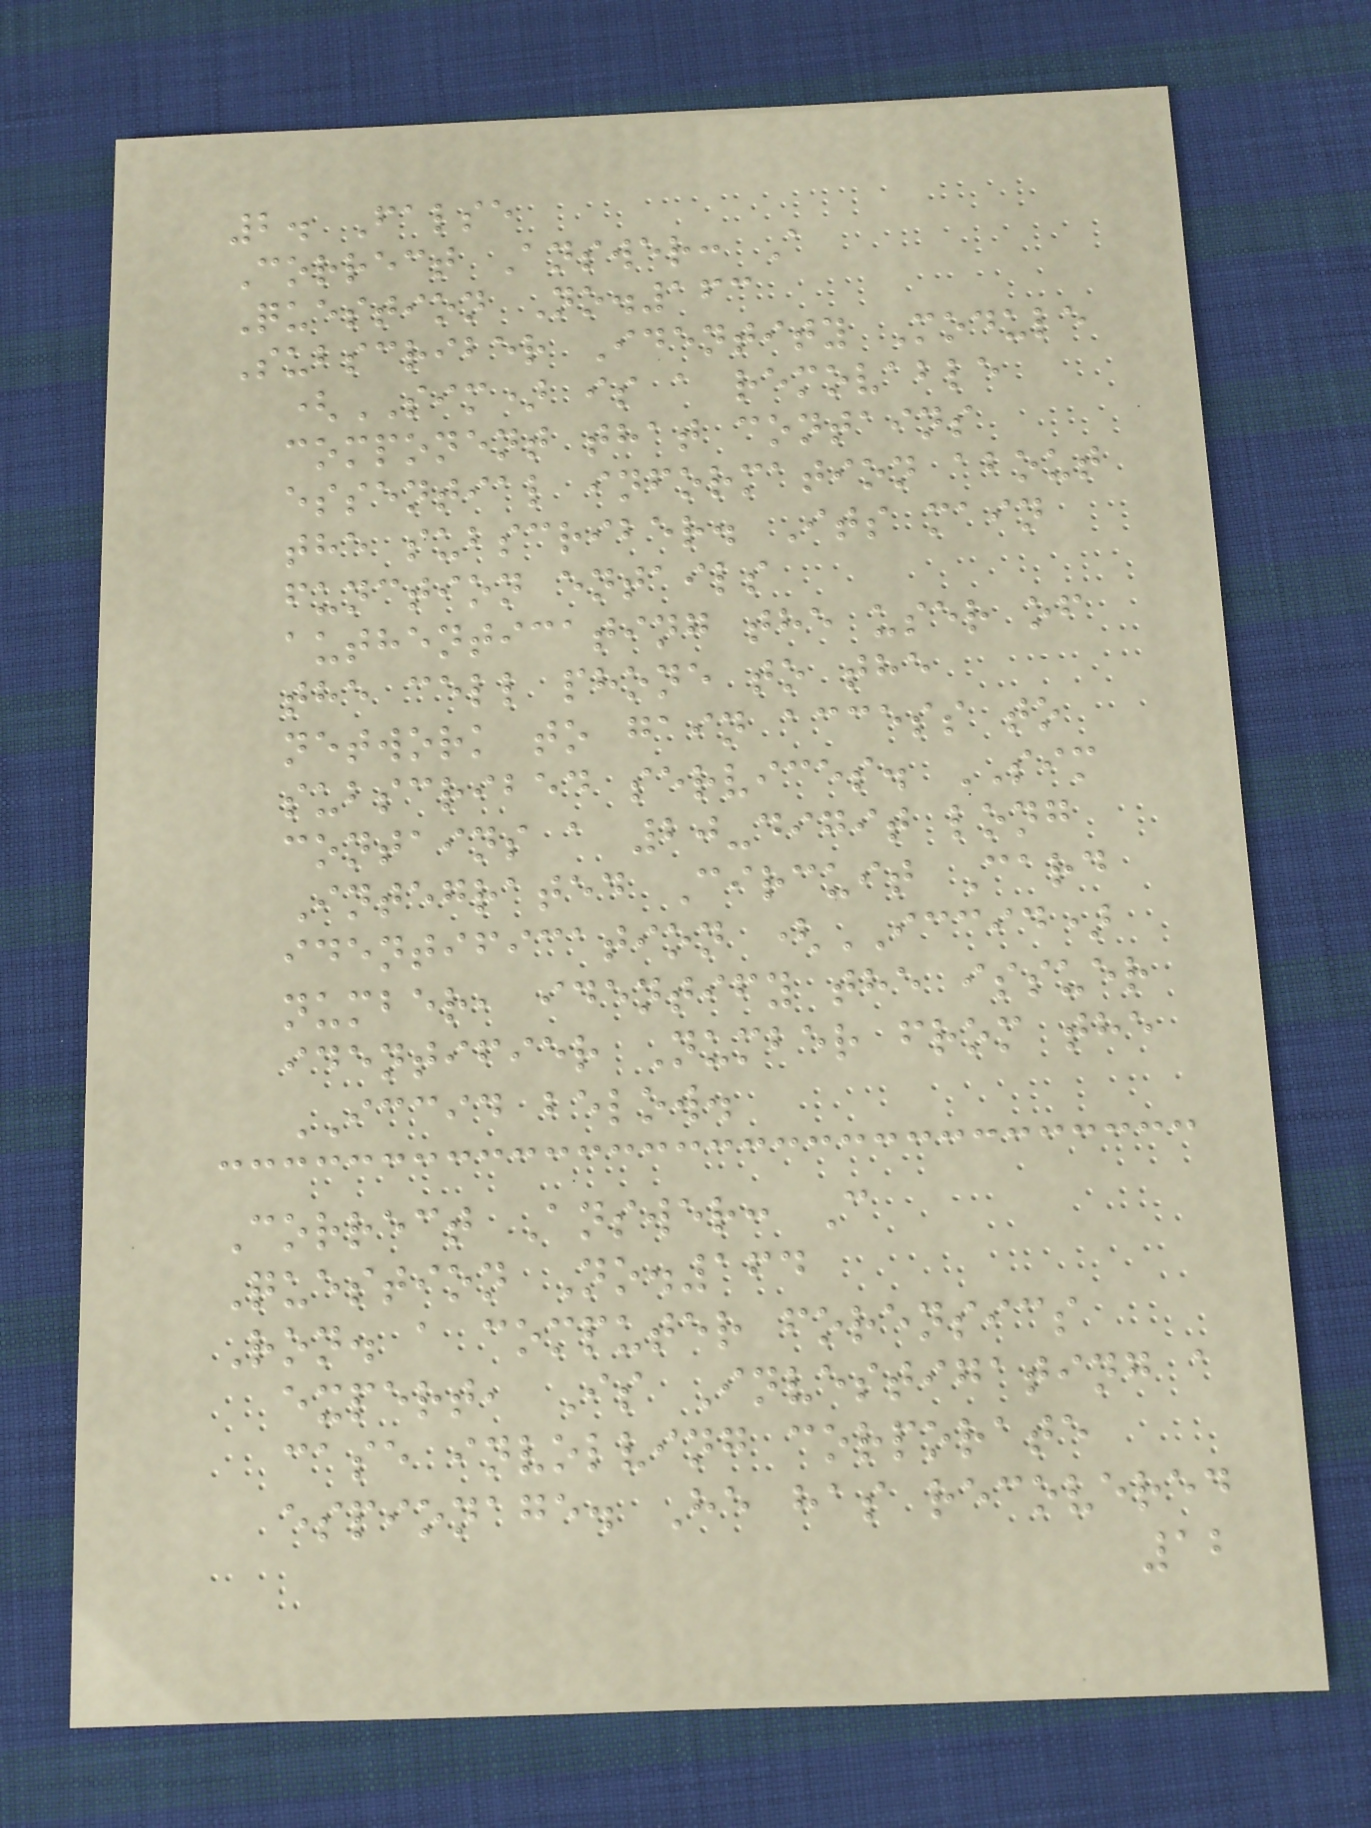2. False
Correct Answer: A
Question No.163
Subscriber Identity Module
(SIM) is a removable
component that contains
essential information about
the subscriber. Its main
function entails
authenticating the user of
the cell phone to the
network to gain access to
subscribed services. SIM
contains a 20-digit long
Integrated Circuit Card
identification (ICCID)
number, identify the issuer
identifier Number from the
ICCID below.
Correct Answer: C
Question No.164
Ron. a computer forensics
expert, Is Investigating a
case involving corporate
espionage. He has recovered
12
